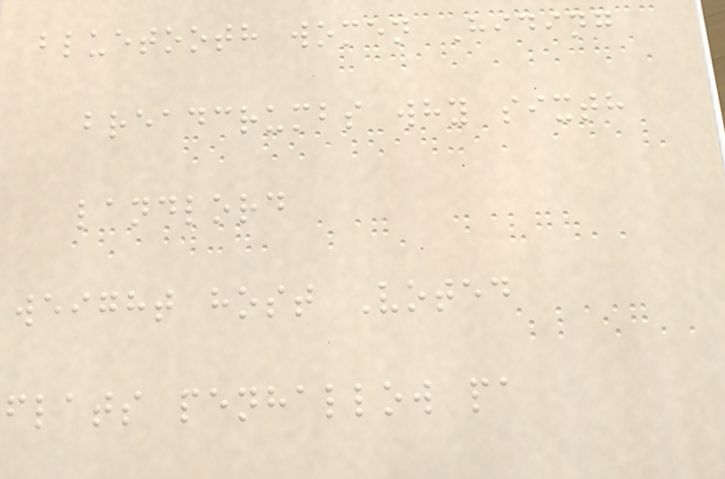bluetooth women Hiding
breadcrumbs why sixth
landlord
weight host Voted
flats penhallow pa
